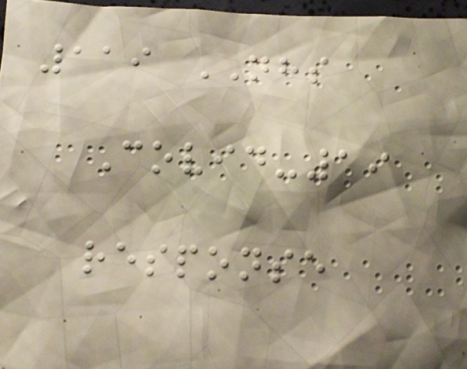119 NHS
Covid-19
response
